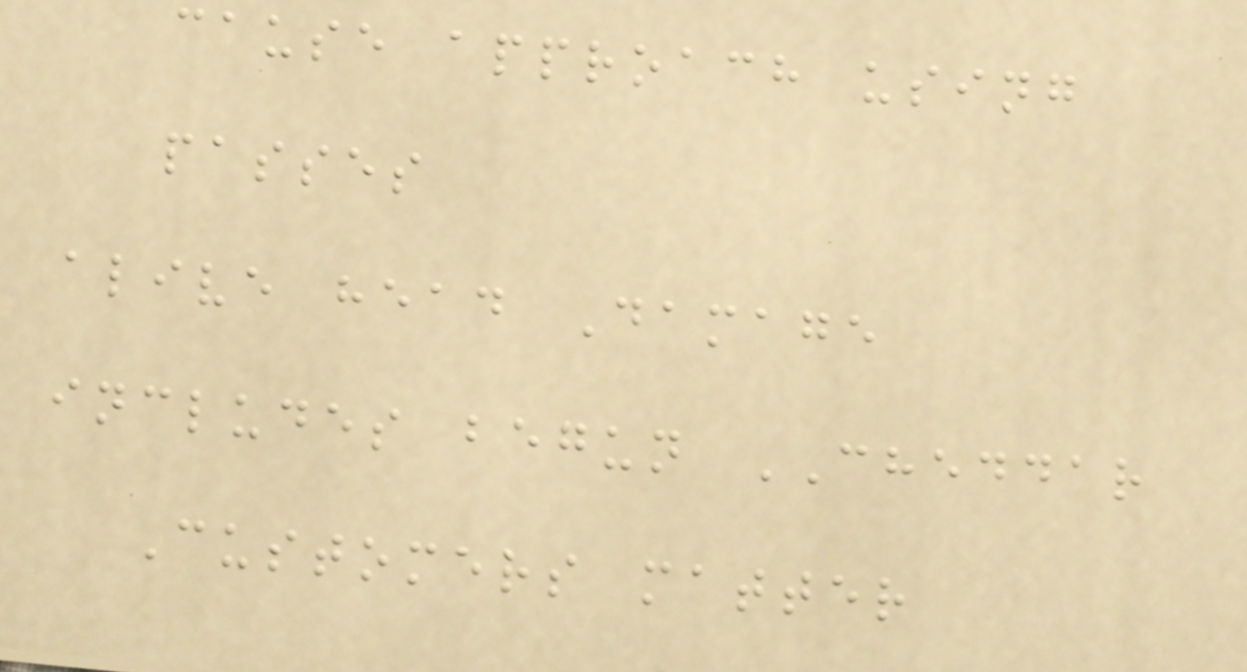cause approach using
passes
alive head Damage
includes begun CHEDDAR
Customers matter
